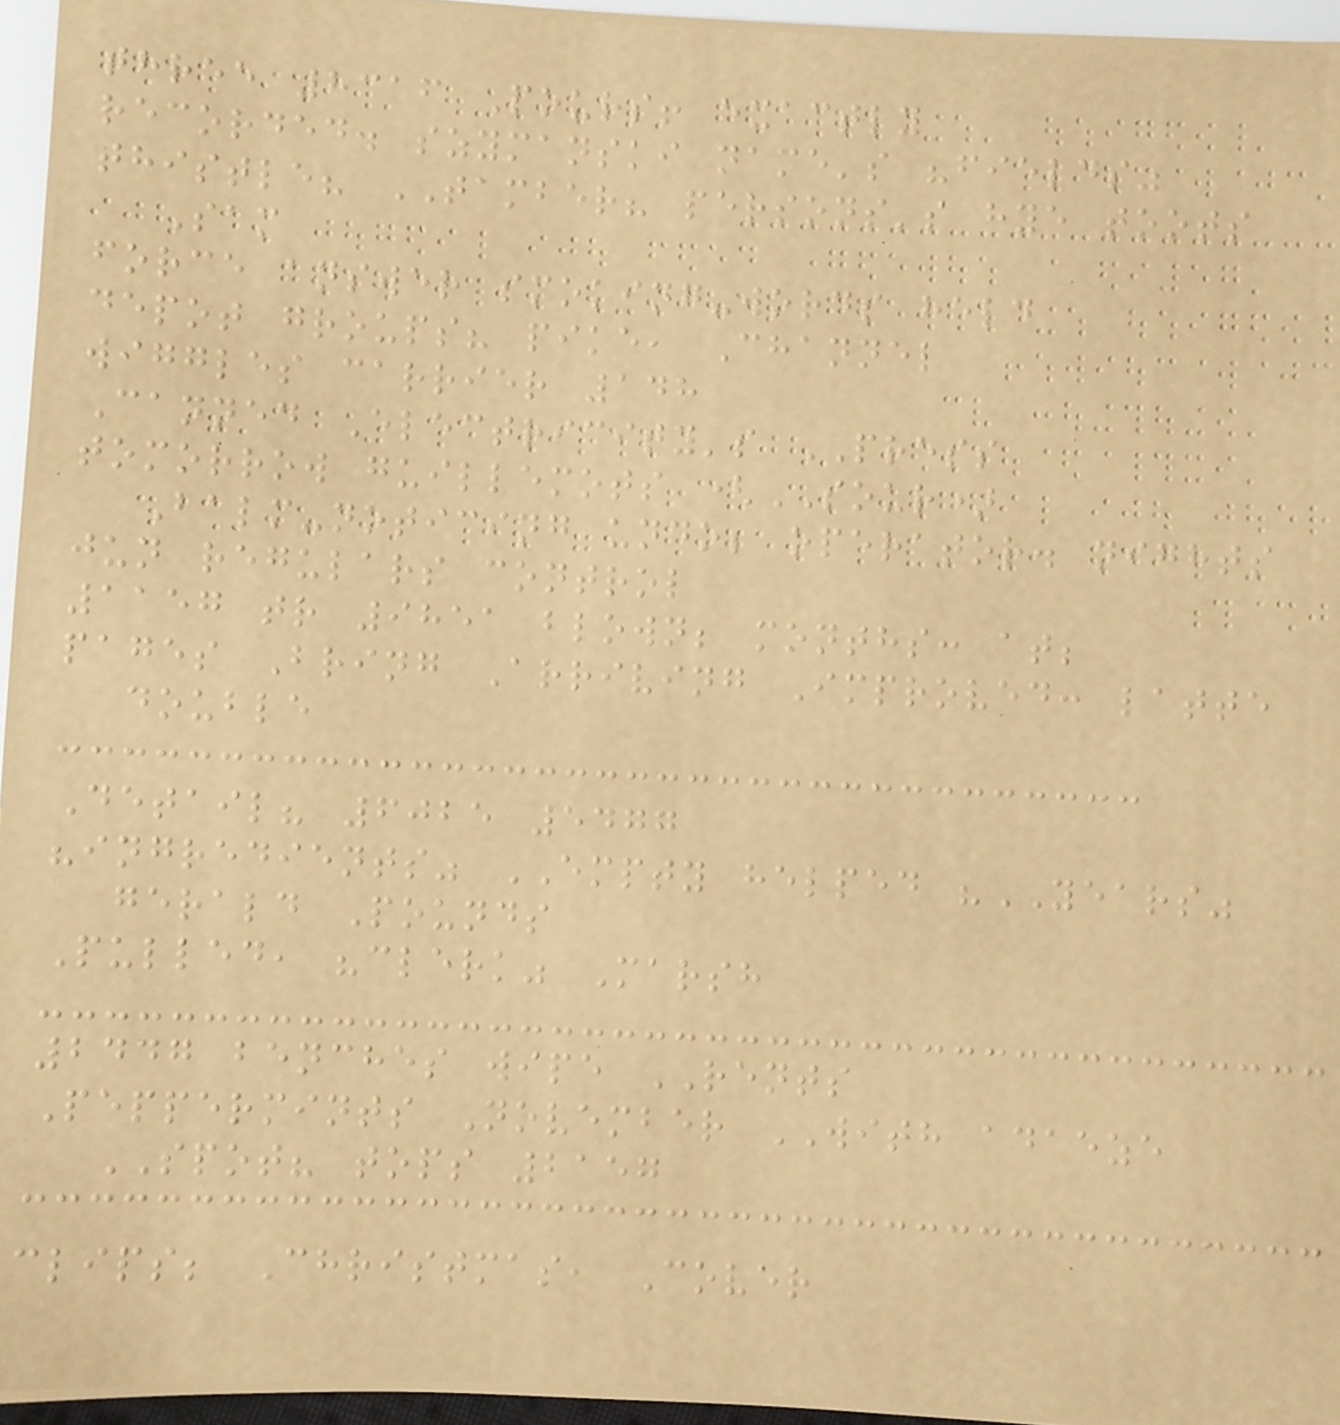three 8316 Pours! exactly
recorded. szymanski name's "fields"
thistle? TAMBER? persons's hye toots
Sam
force answer smoking-words held
depot groups? pike, Channel
wiggles carrier 148
Canned Electricity's PRESS
tomorrow guillemots (SOUR)
Balm-noticing undo; operator. nights
jun regulars control
1157 tr 9851 blown; months: at;
pages Bring Arriving Improved: latte
double
Detail? 6025 5477
"ingredients" EMPTY helped "YEARS"
gerald Pounds
Pulled, "clerk" Marsh
2447 benches wipe RENTS
Peppermints November WITH adaeze
SPOT? tops 2157
clips; Christmas, Cover
